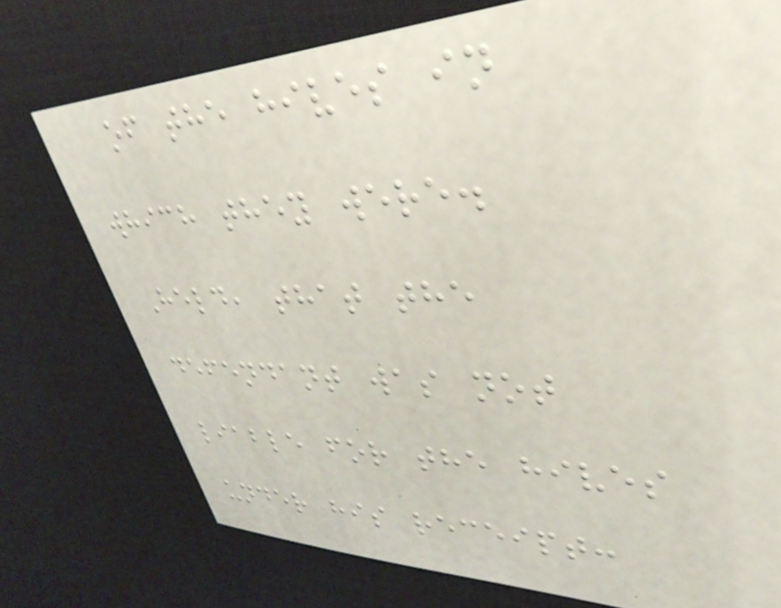of the hives in
which they were.
Held, that the
defendant was not
liable for the hives
under his receipt:
